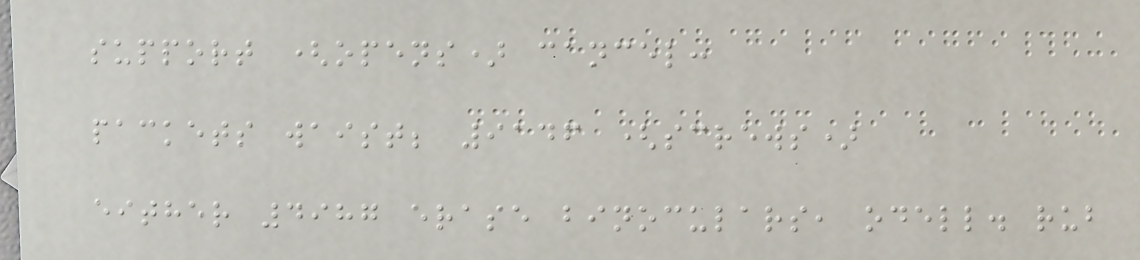support (opens) cancel:
packets waist; 9146 (screws)
either 4987 erase binoculars, odell. rub
